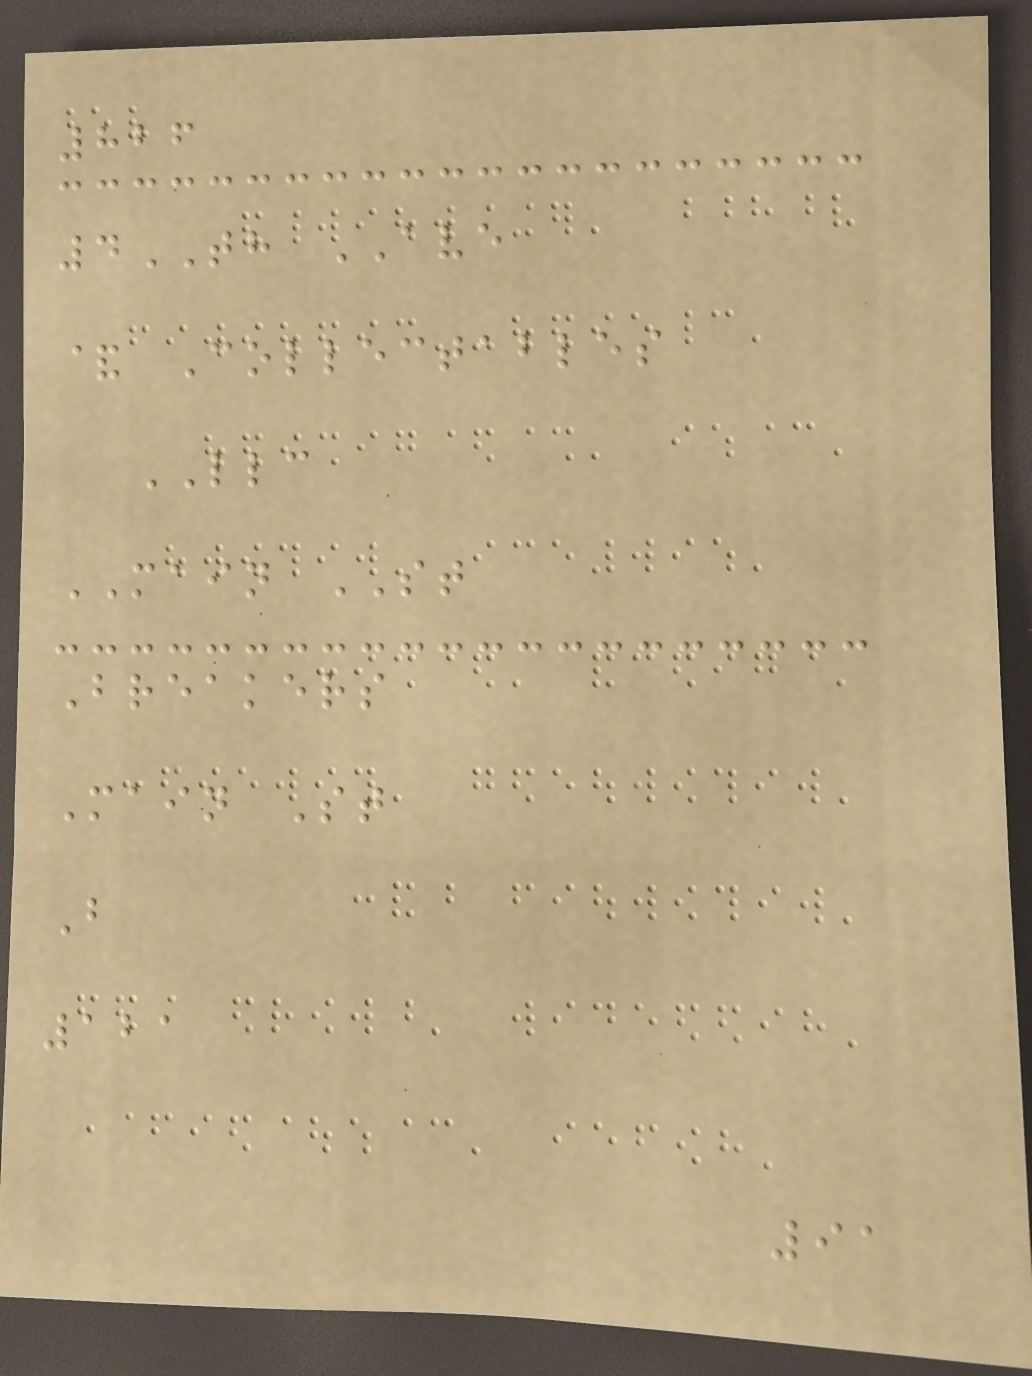826
4TH AVE
& Collectables
LLC
MAIN ST
Breakers
Main St
B
121
91
